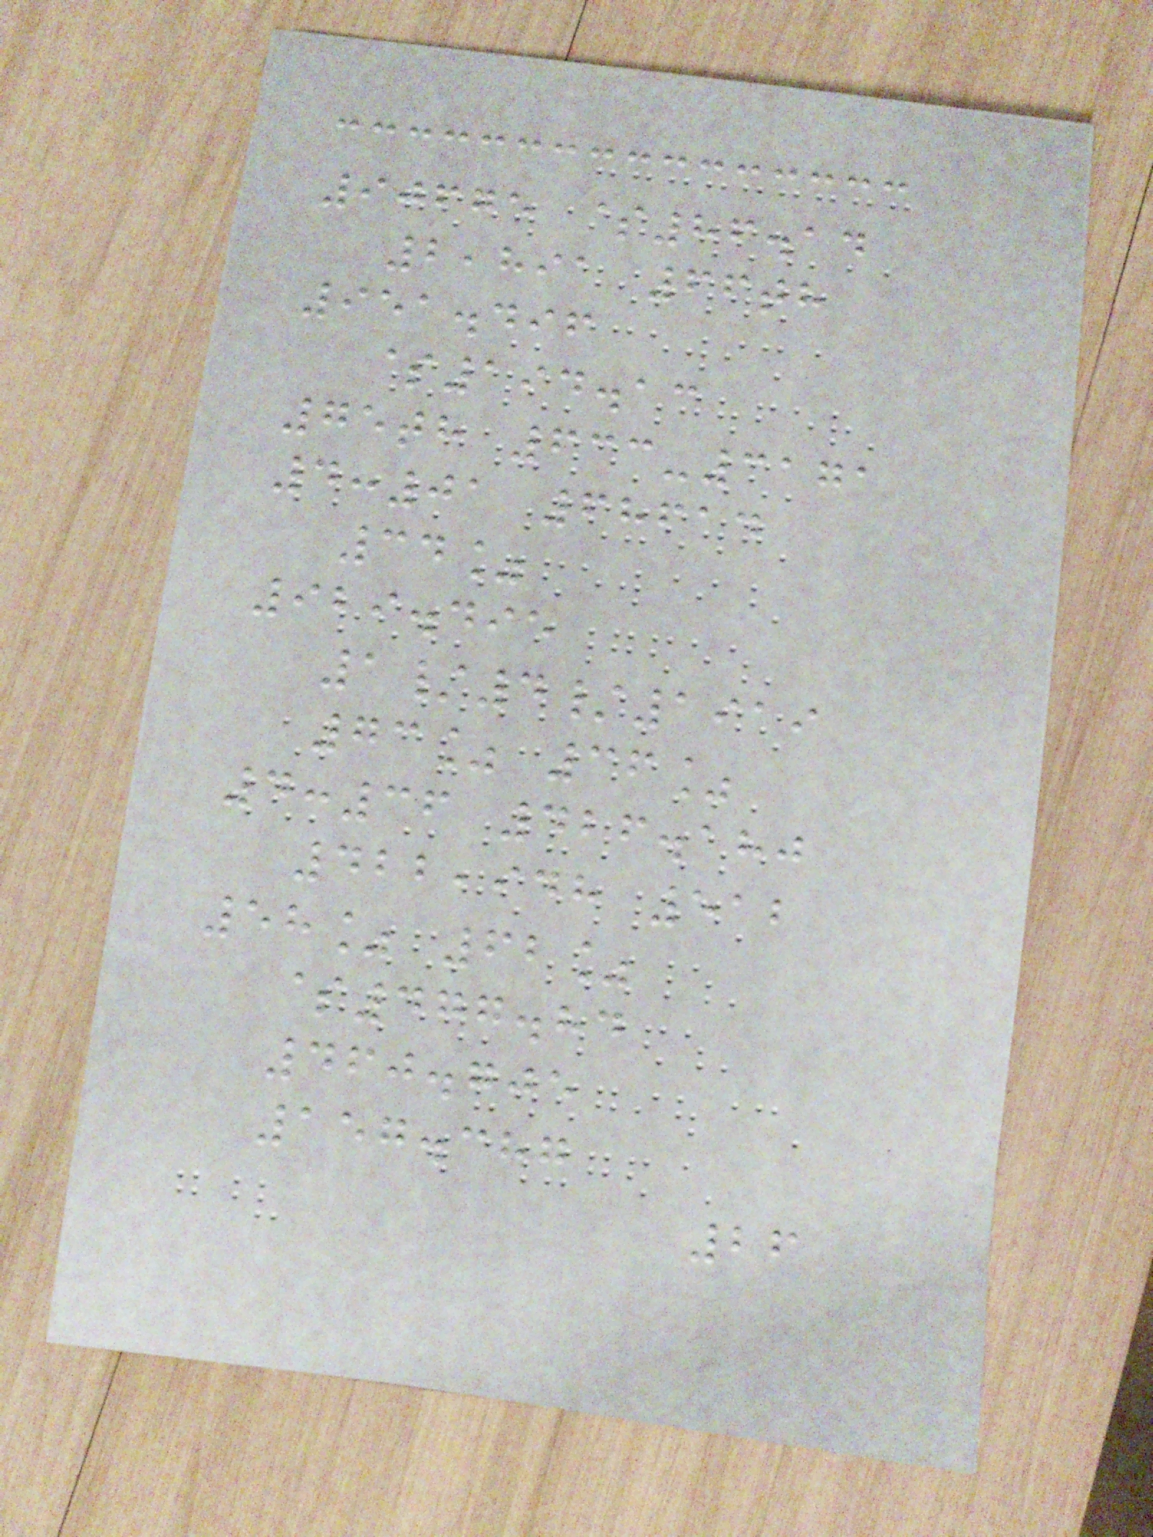90675 $86.14
2,891 66th
951.496
$194.13
75th 633-3171
4:01 68614
34%
929.495
1/4/1919
73% 36%
4:36 426.180
422,948 512
58% 62%
$477.84
460.705
157.387
26
